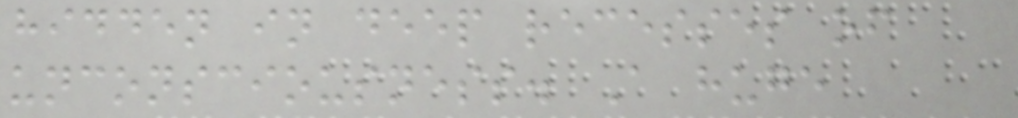hidden in deep recesses of
unconsciousness. A huge
